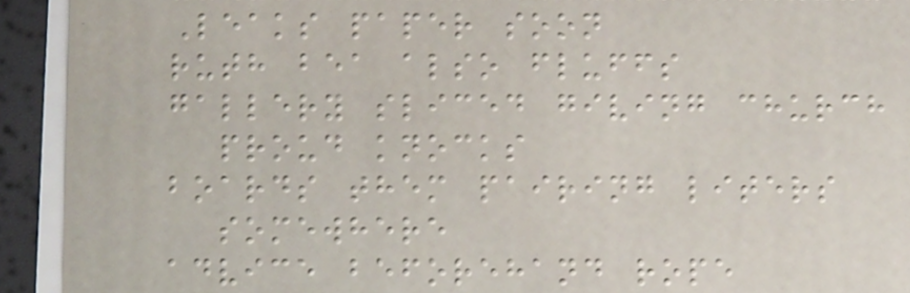Leaks paper soon
ruth bea also fluffs
gallery sliced giving church
proud knocks
boards them pairing liters
somewhere
advice beforehand rope
